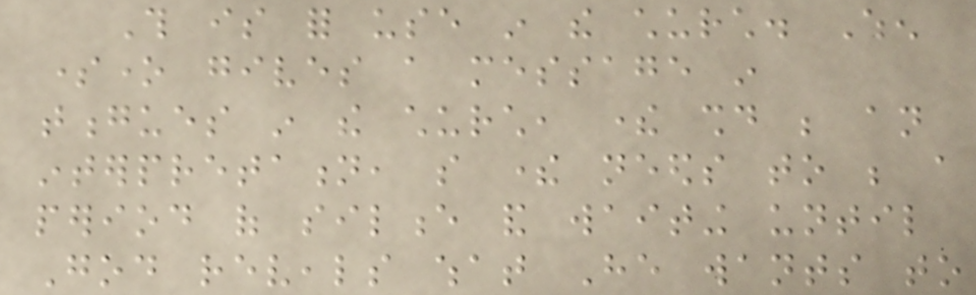This is for use in the church. When
someone gives a message in
tongues in the church, there should be an
interpretation, so there needs to be a
period of silence and waiting until
God reveals what He wants to
